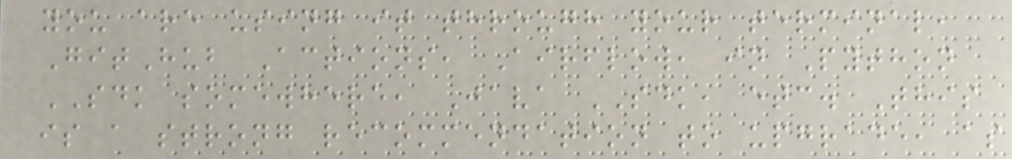you are using it through your terminal,
GitHub Actions, Airflow, in Python
SDK somewhere, Java SDK, etc. This
is a strong recommendation to upgrade, as
